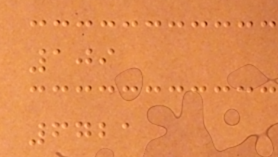109
6721
